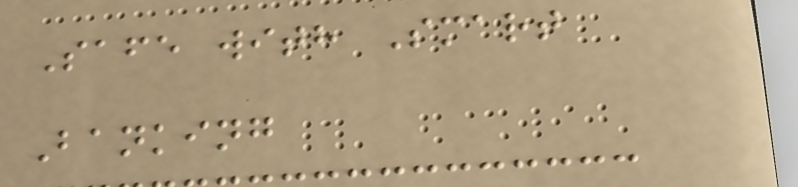Safe with Smart
Banking
